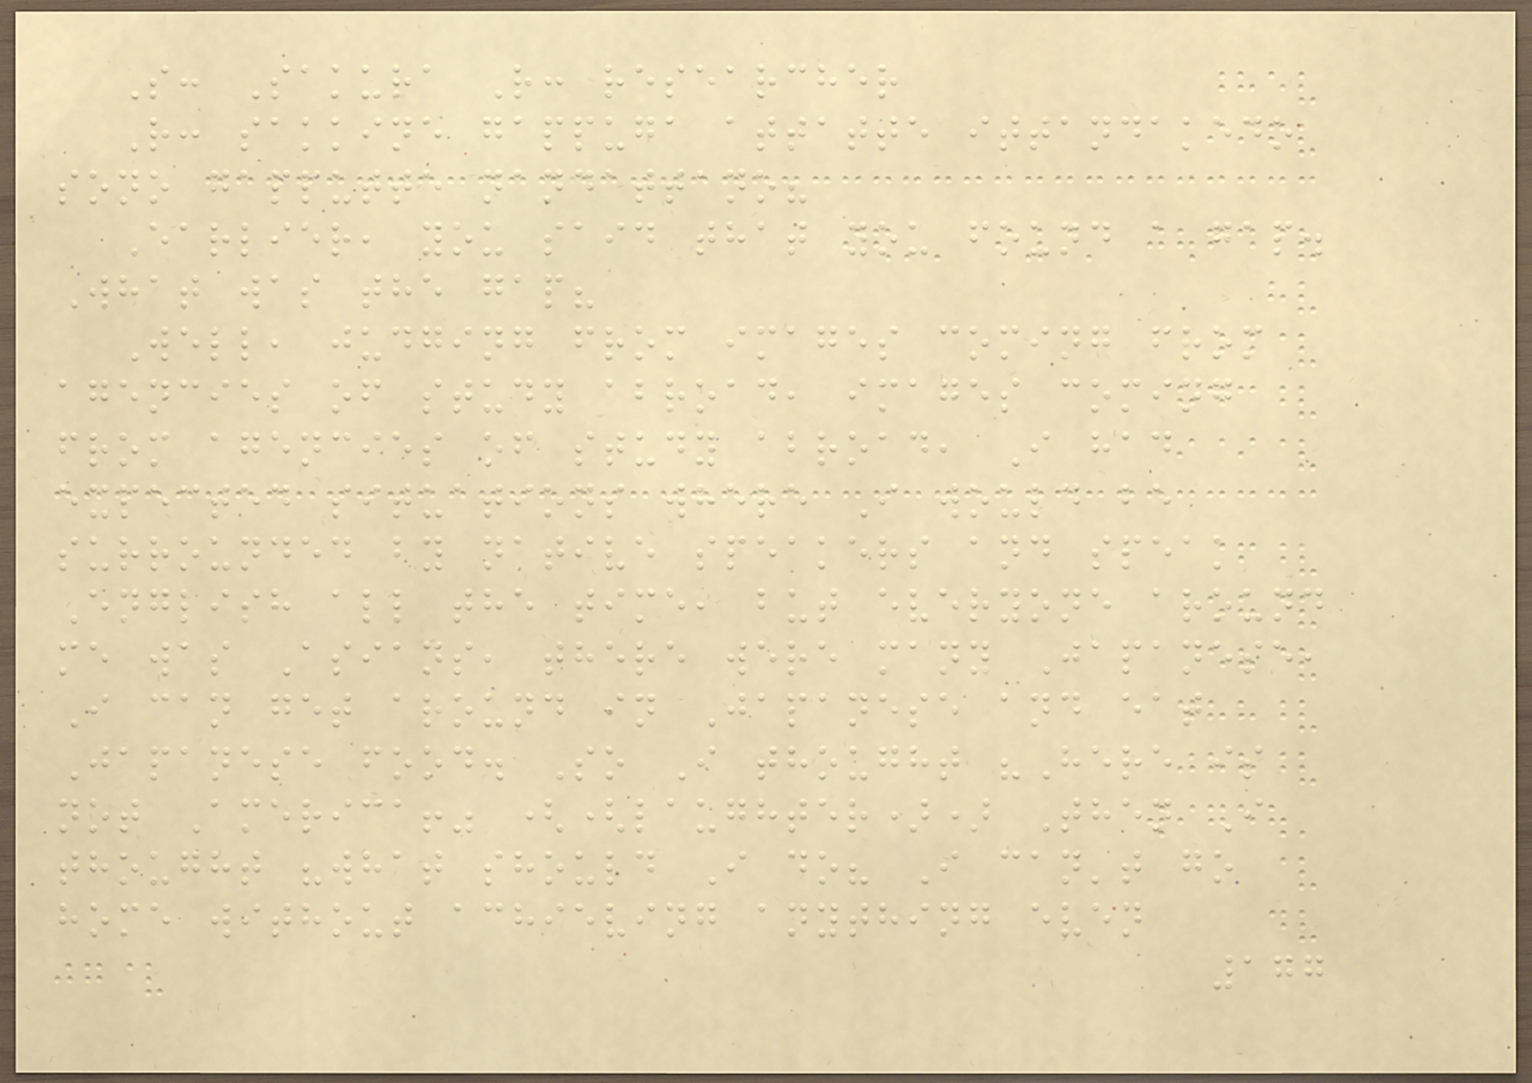S: Sakura R: researcher
R: sakkine gappuga attatte ittandakedo
sono gapputte nandattano?
Earlier, you said that you found a gap.
What was the gap?
Well, judging from images coming from
agencies of study abroad, images coming
from agencies of study abroad, I had
expected situations where I would be
surrounded by native speakers and speak
English all the time, but everyone around
me was Asians, there were many Japanese,
I can get around in Japanese and eat
Japanese food. So I thought "Here is
not America!" ((laughter)) Then I
thought "what should I do? I can't go
home without achieving anything even
177
